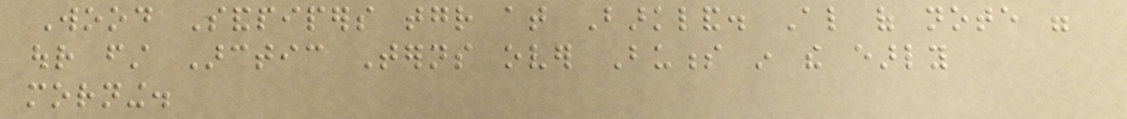Wood Sandpipers together at Barkland. Also of note were
our first Arctic Terns over Buness in the early
morning.
